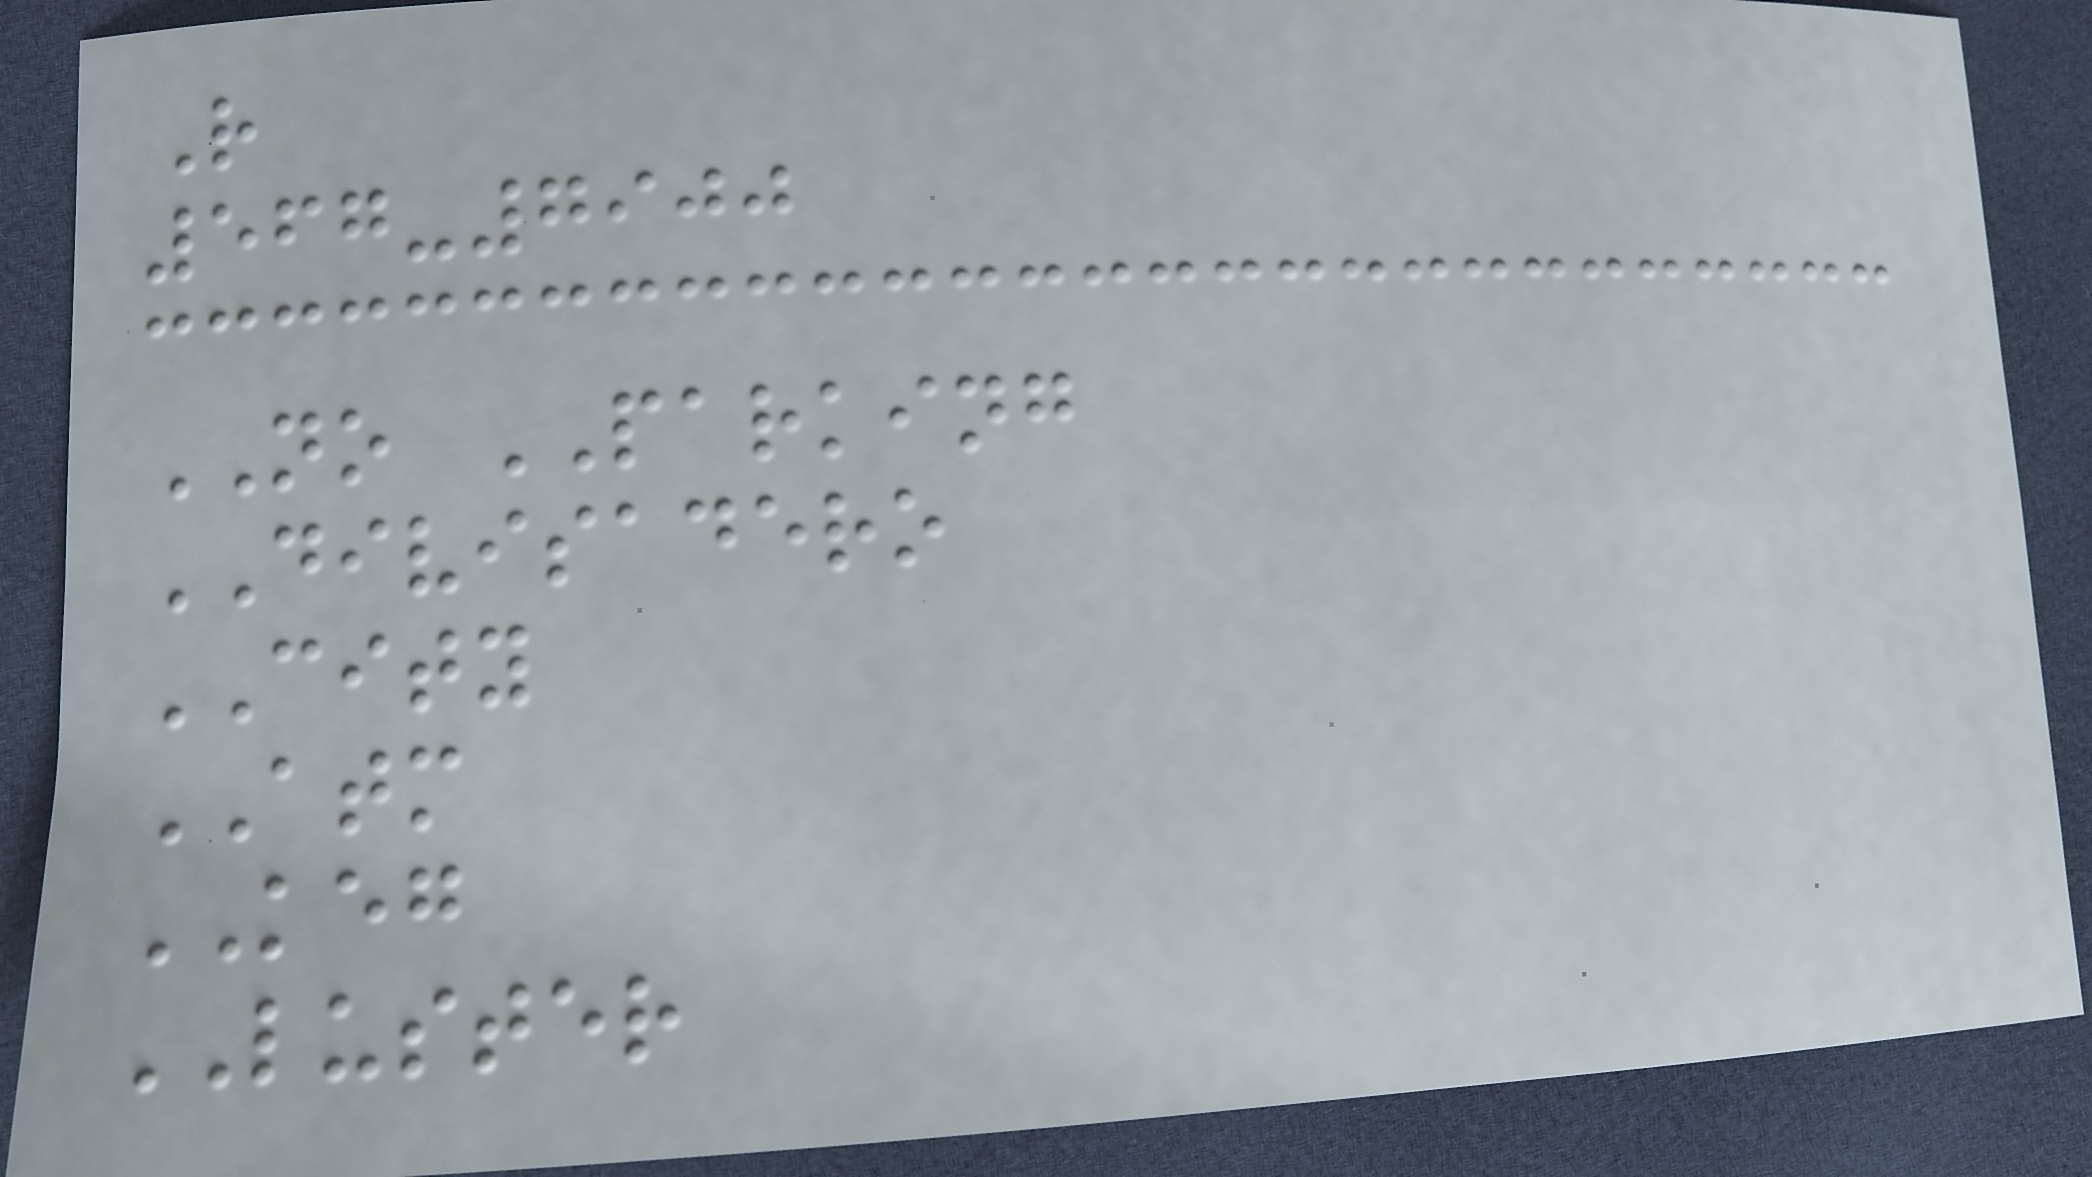R
567-7900
NO PARKING
DIVISADERO
CITY
ATM
KEG
LUSTER
